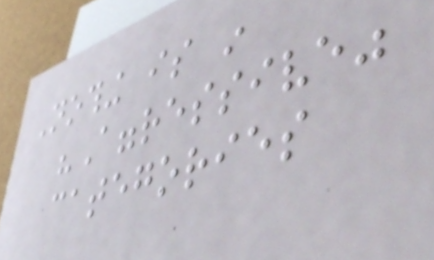Nothing is in
"Aggressive"
categories
